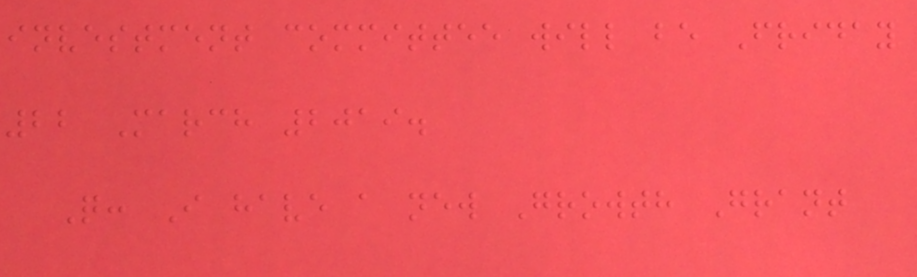investment committee will be Friday
22 March 2019.
Q: I have a new Growth Grant
